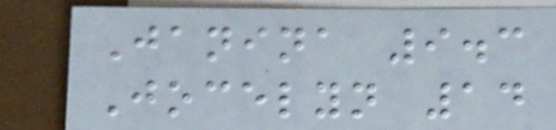Janina 9.3
Jocelyn 14
